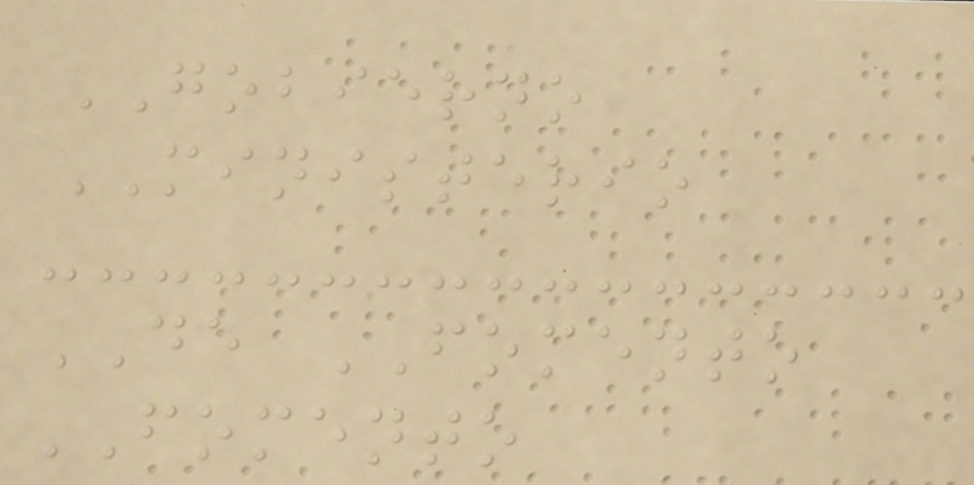GOBIERNO
MINISTERIO
DE FOMENTO
FOMENTO
